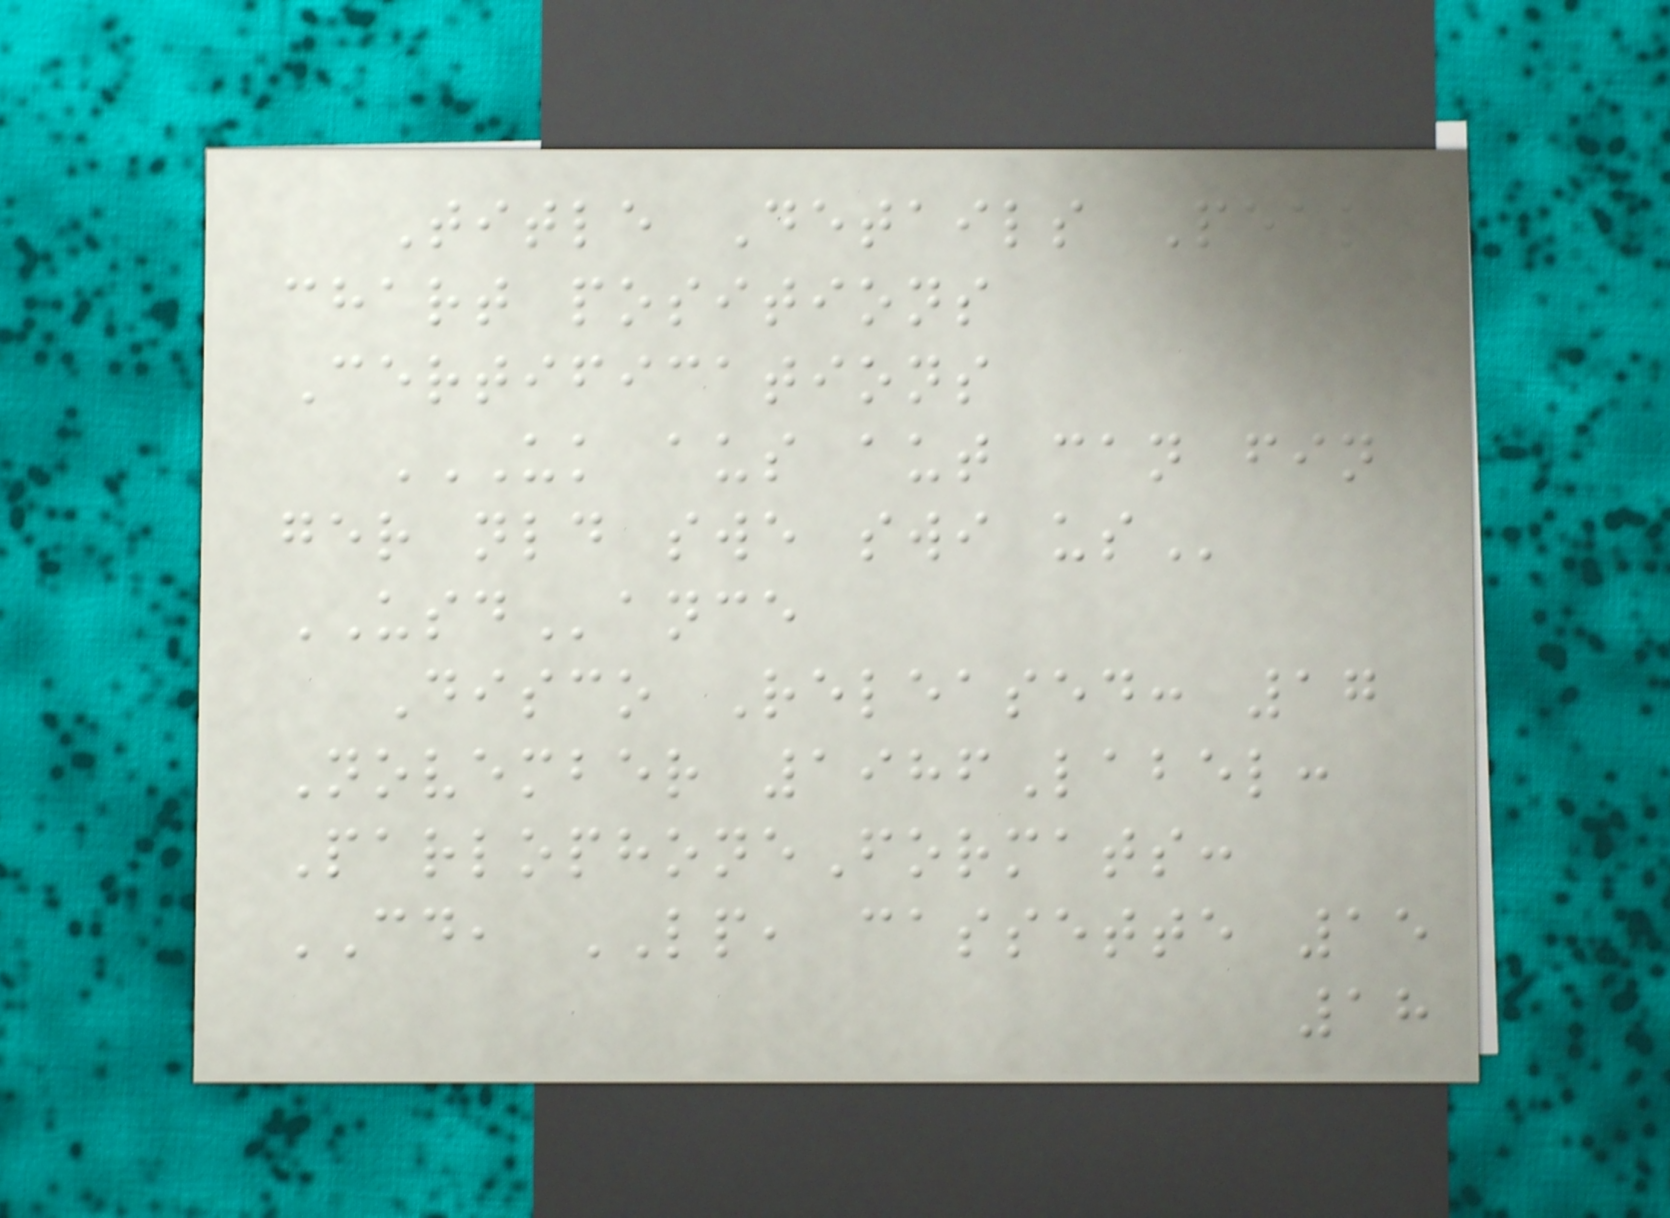Title Details Peak
chart positions
Certifications
UK AUS AUT CAN FIN
GER NLD SWE SWI US
USDance
Disco Released: 17
November 1986Label:
ParlophoneFormats:
CD, LP, cassette 15
18
